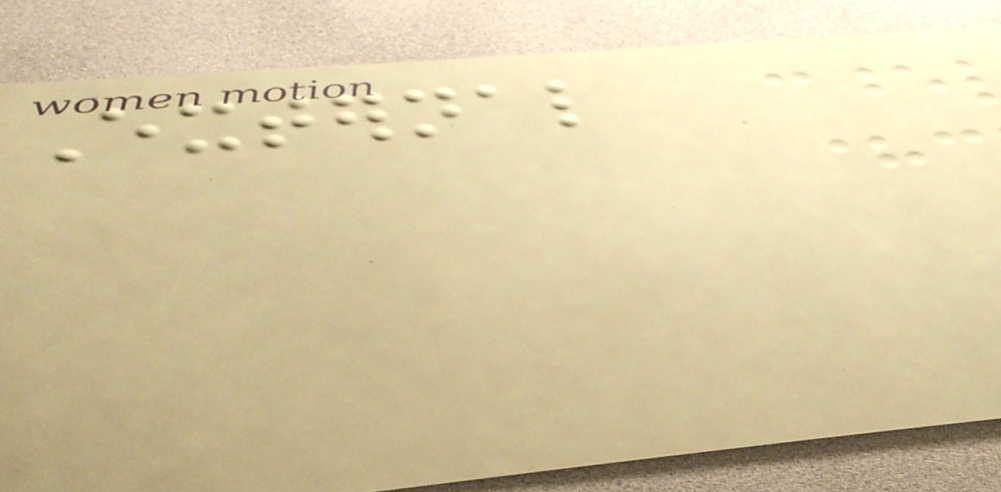External
